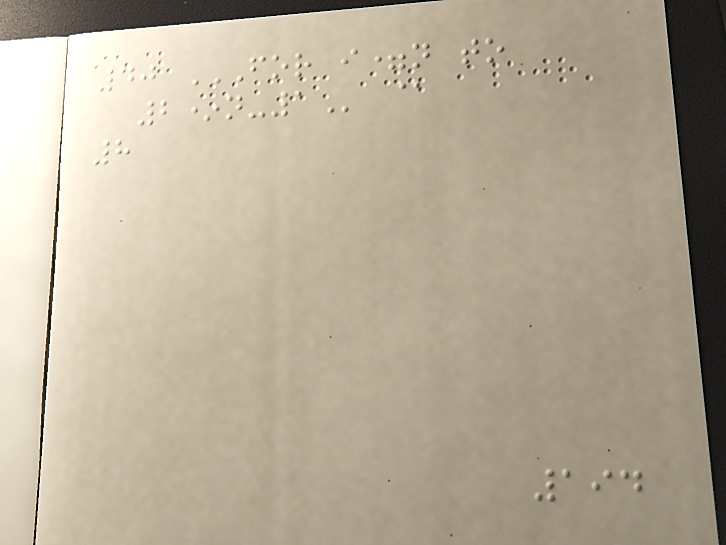40 FOR I=N TO
2*N-1 @
8
194
